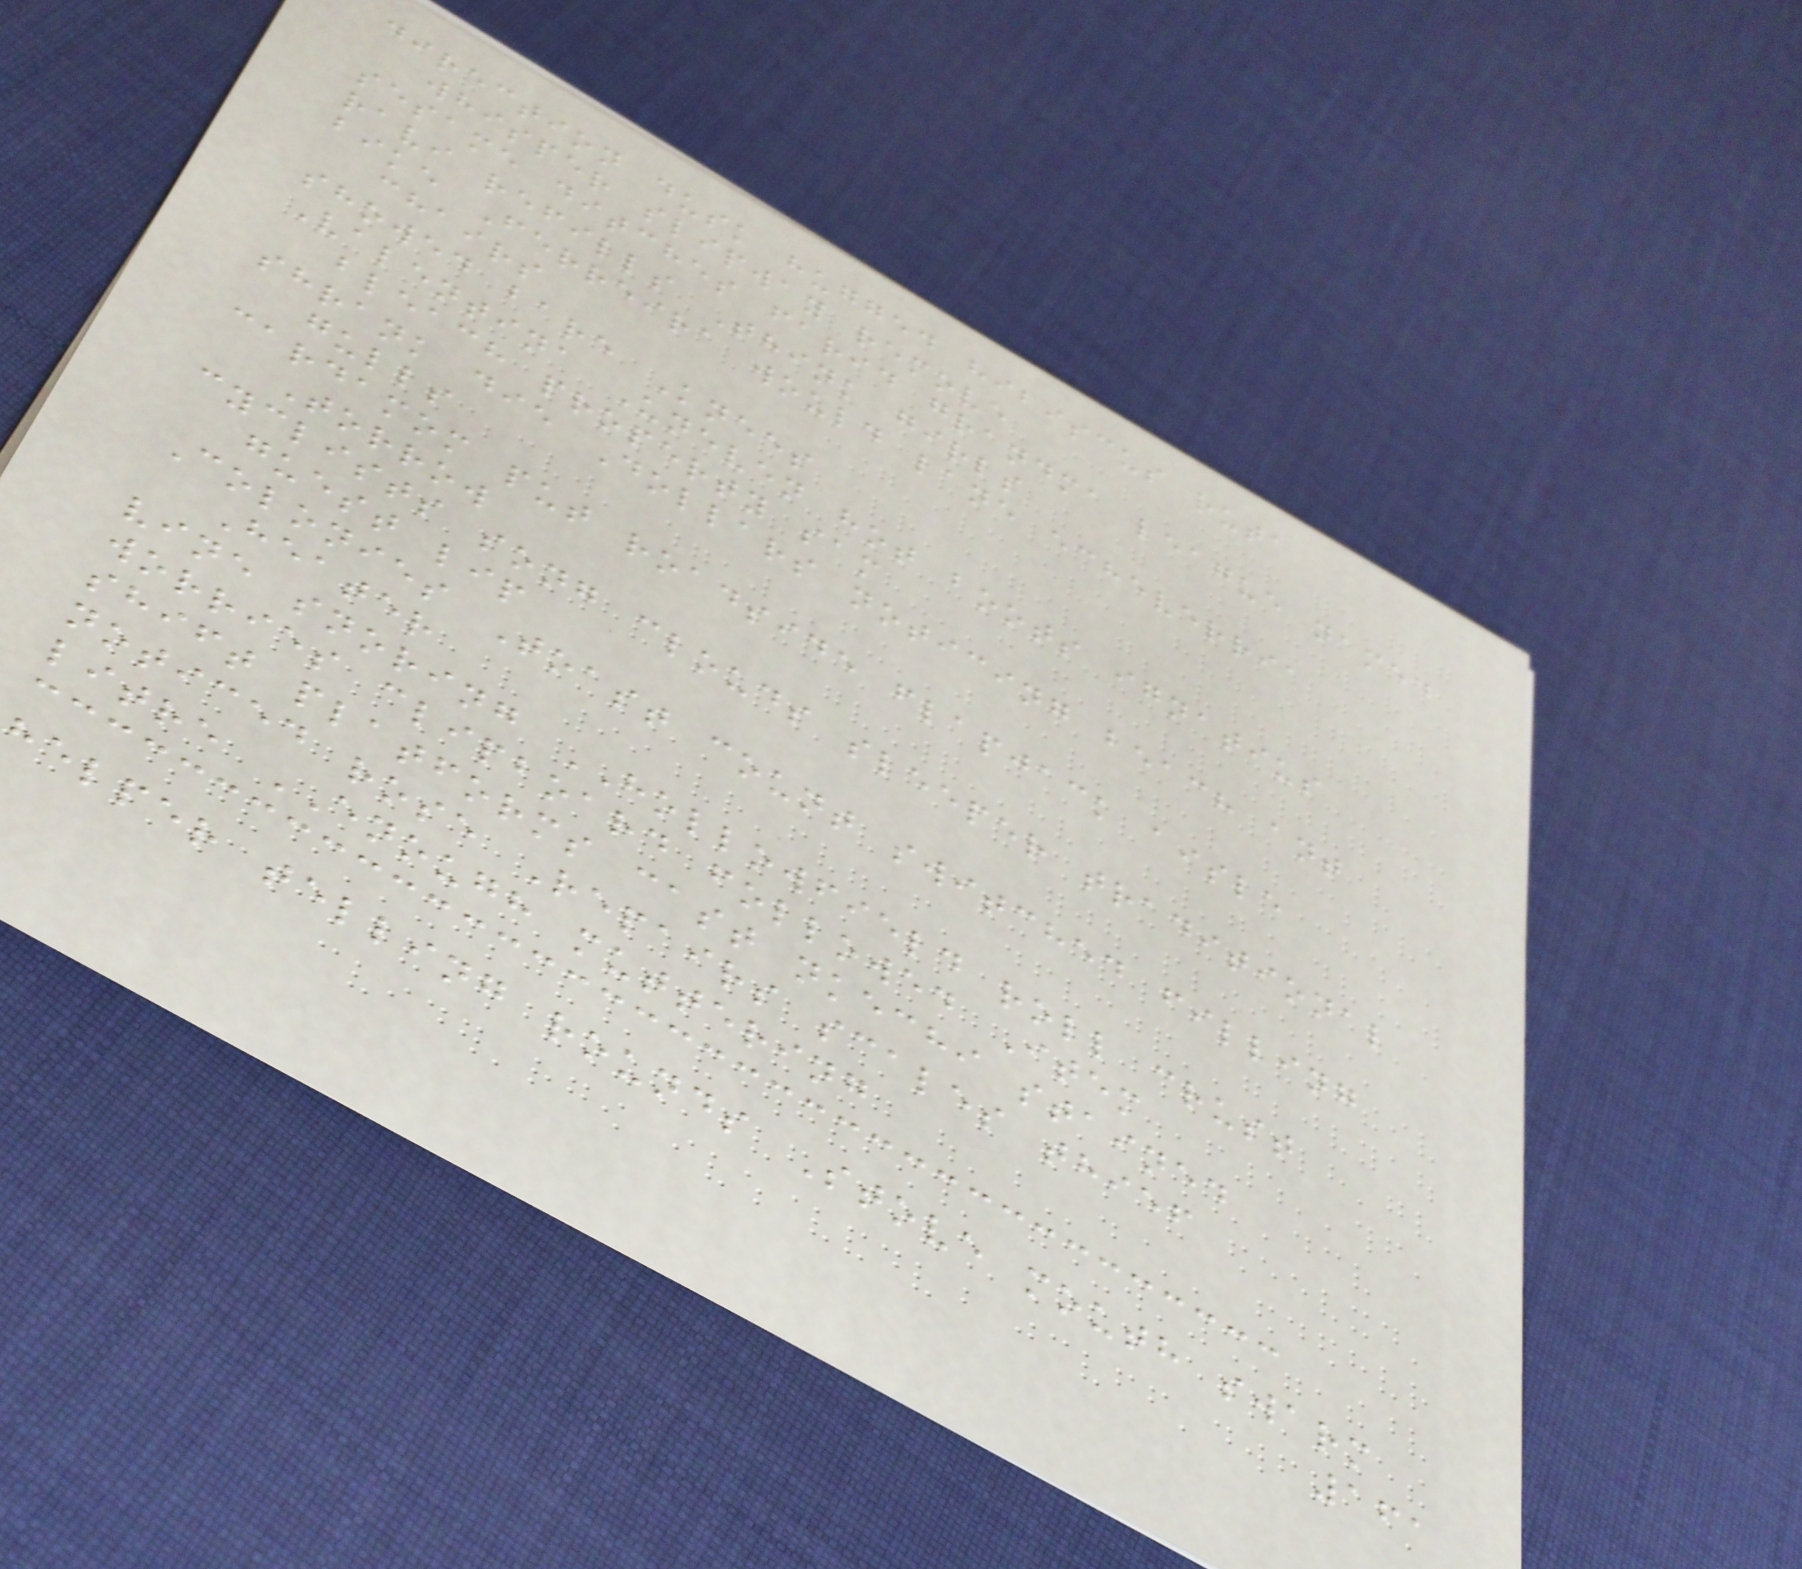direction dusk hugged hibiscus ruta
whisper slipway remove
sesame ditches farid grandma league named
ravi refills Think girls
bike Ferreira would lane echeverria
chairs
showed bare Knees
Valentina Uneven hot boots ignatius
bleach property sam
shrank die Dollars noticing beach ant
gulls
cardamom put roadside flapjack aisle
Torrow
cyclists song clouds sleeper traditional
guest lip
Colonies Toast count switched filling
Heater
vine snoring HOLLOWFIELD roll crust
worries clipboard followed Item
shift platforms cast nkechi stained
noticed rose Repairs scales thief
litre ENOUGH muttering
helper telling rounds Stove mouth swarm
161
